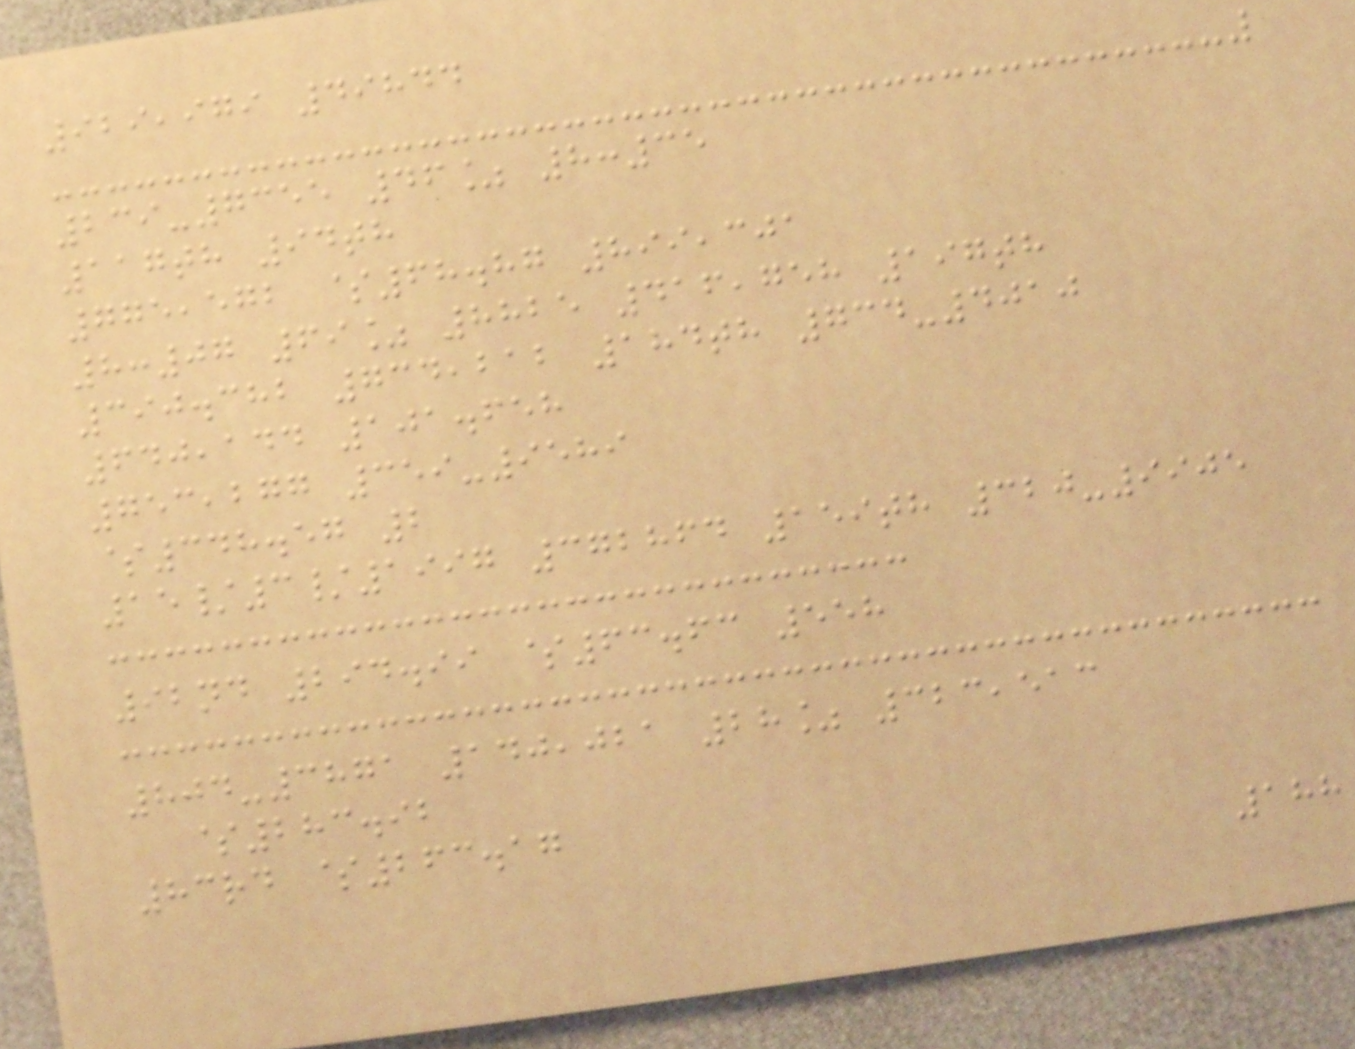929,979 49844
239-7355 46% 8:35
117th 94th
775,572 $68.87 899,301
8:07 69% 8825 416,758 197th
390.382 734,212 184th 734-4010
640,144 101.658
753,277 359-9589
$348.57 2
15/3/1997 372864 159th 320-9905
92nd 294.99 $63.63 558
804-3871 140,021 28% 323,513
$283.92
83rd $263.17
188
